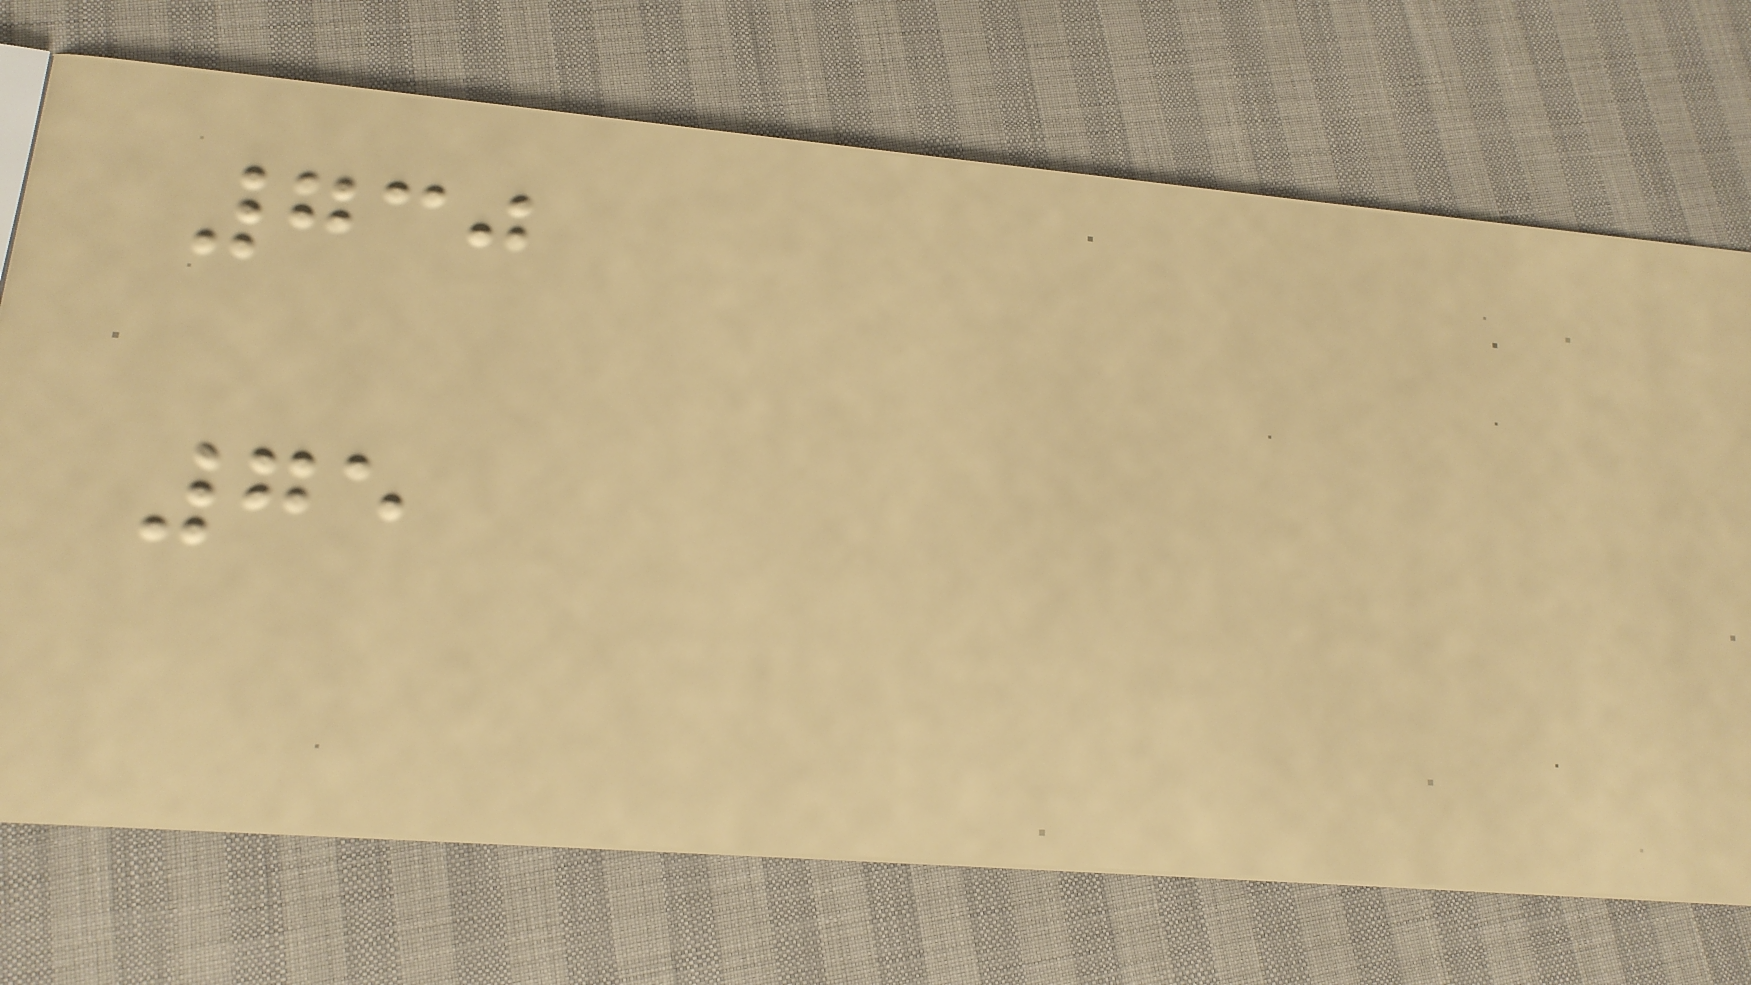730
75
